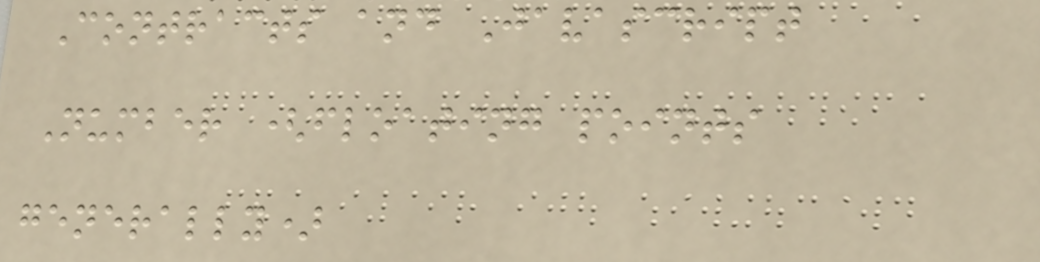Contracts and Javascript
Number (floating points
generally)
